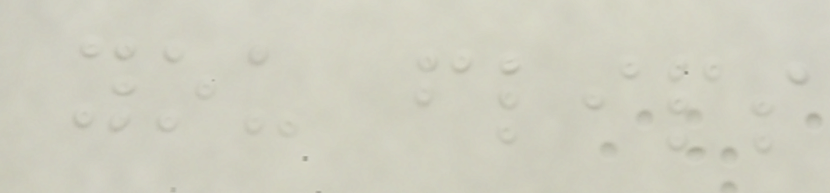you flips
